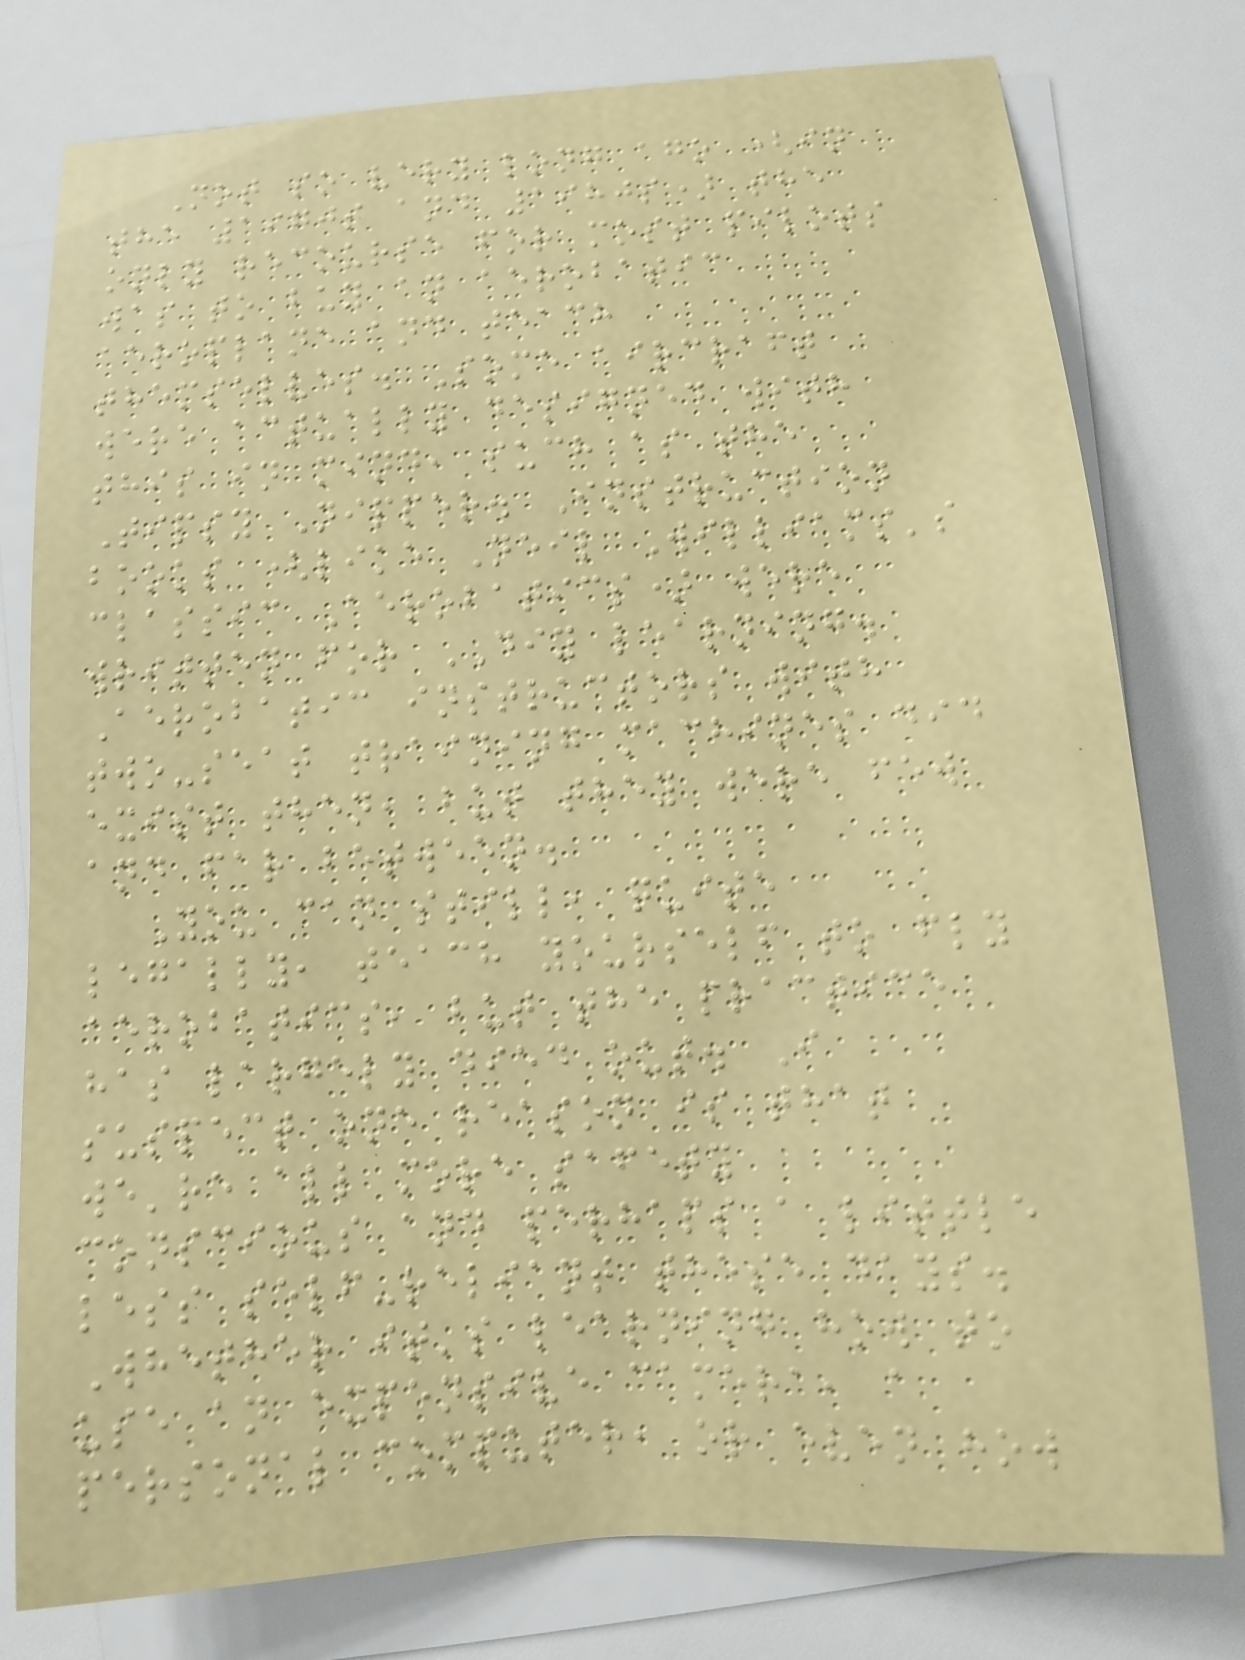Not so very long ago (in
the 1970s and 1980s) the
only recourse for most pilots
was to buy an aerobatic
aeroplane and teach
themselves. Some aircraft
were actually designed with
this in mind, such as the
Tipsy Nipper. Instruction
books (like Neil Williams's
classic Aerobatics) were
written for DIY learning.
Aerobatic instructors with
two-seat training machines did
exist then, but they were few
and far between.
You can still, quite
legally, teach yourself to fly
aerobatics, but the practice
has largely died out. I
suspect one reason is that
we're all more safety
conscious and perhaps a little
less self-reliant these days.
Whether it's learning how to
use an expensive camera, a
personal computer, or even how
